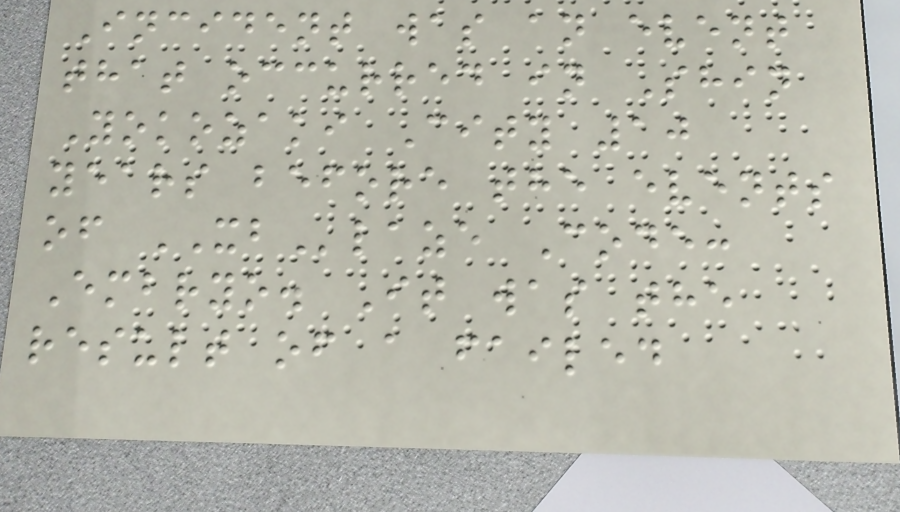Incident was an event
that occurred in Shin
Yokozaki City 10
years before the events
of XBlaze Code:
Embryo. It was the
result of a failed
